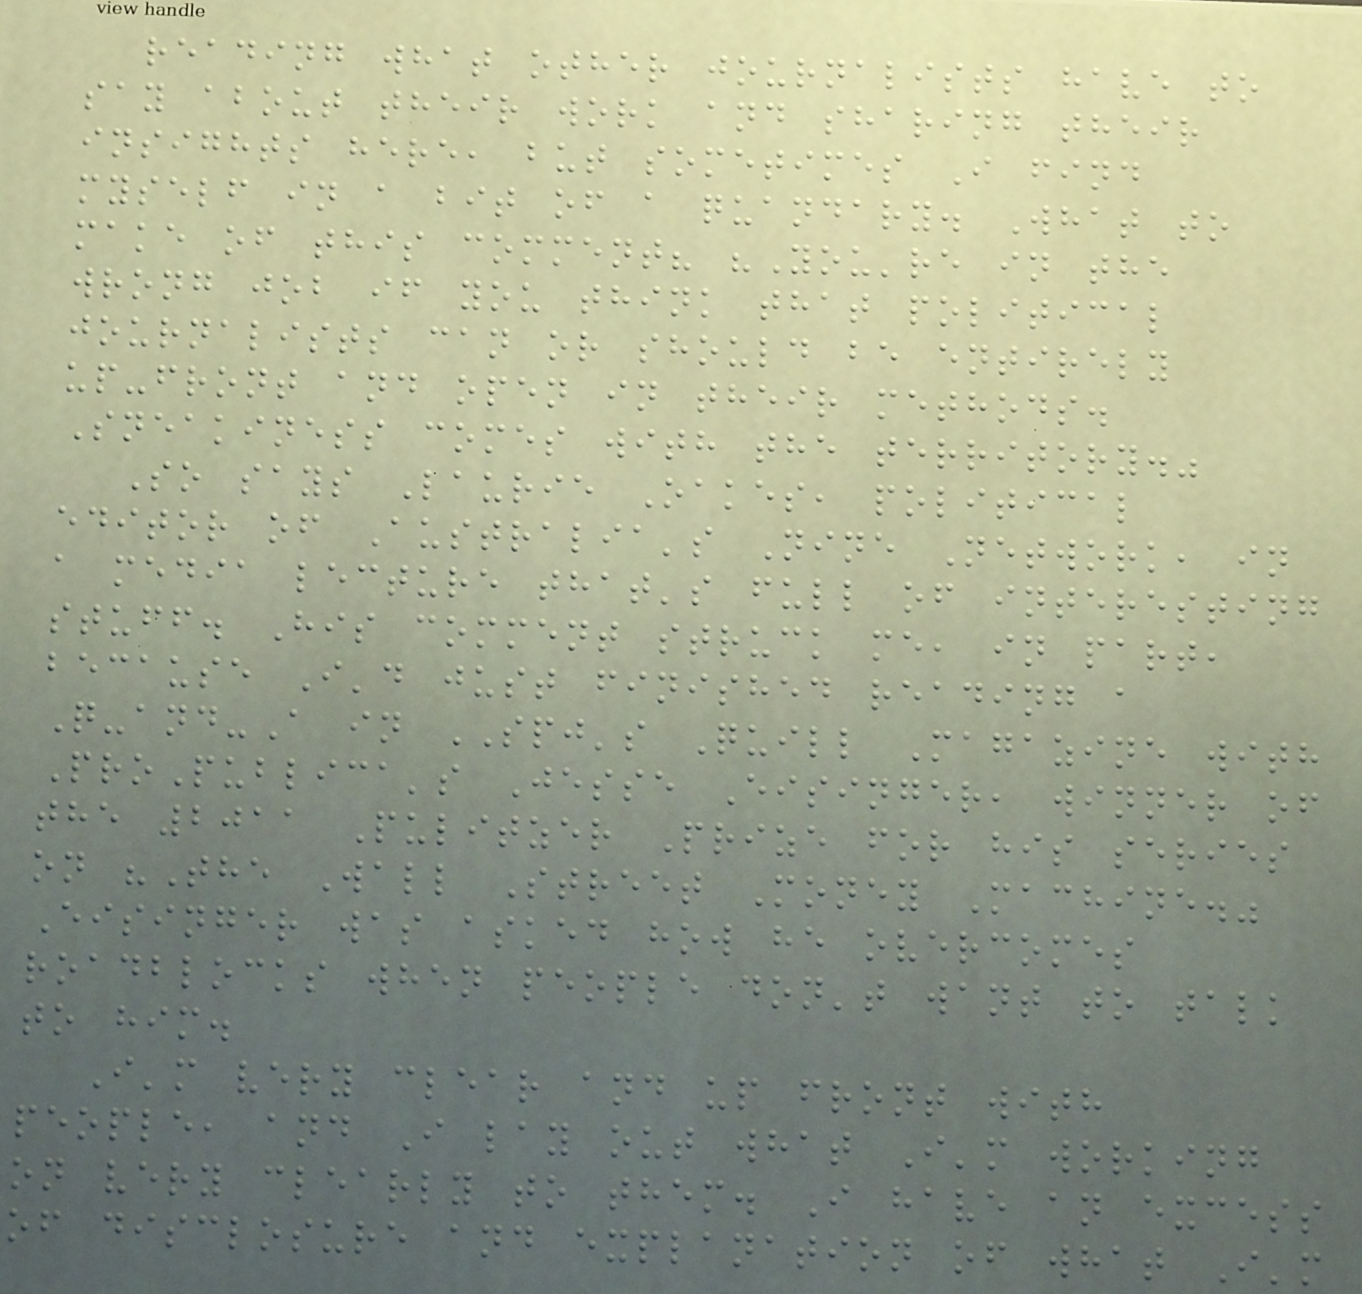reading what other journalists have to
say about their work and sharing their
insights here, but sometimes I find
myself in a bit of a quandary. What to
make of this comment? "You're in the
wrong job if you think that political
journalists can or should be entirely
up-front and open in their methods.
Sneakiness comes with the territory."
So says Laurie Oakes, political
editor of Australia's Nine Network, in
a media lecture that's full of interesting
stuff. His comment struck me, in part,
because I'd just finished reading a
Q-and-A in SPJ's Quill Magazine with
ProPublica's Jesse Eisinger, winner of
the 2011 Pulitzer Prize for his series
on "The Wall Street Money Machine."
Eisinger was asked how he overcomes
roadblocks when people don't want to talk
to him.
I'm very clear and up front with
people, and I lay out what I'm working
on very clearly to them. I have an excess
of disclosure and explanation of what I'm
